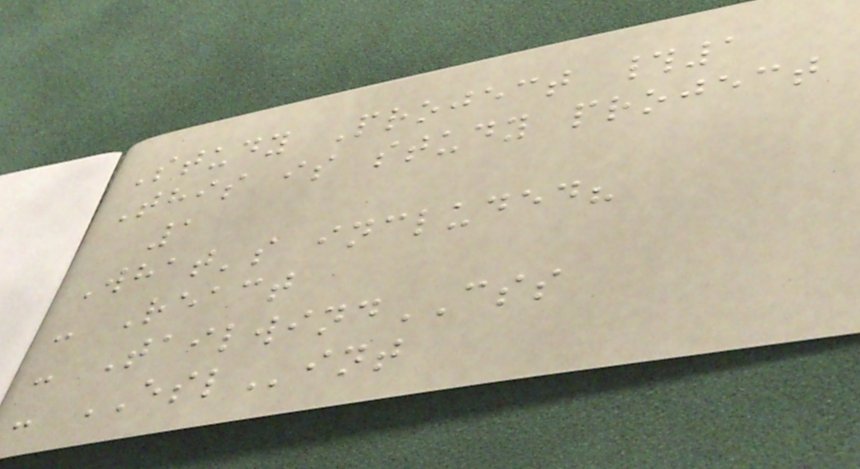Study Project #1
This is study project
1
What's included?
- React
- TailwindCSS
- ESLint
